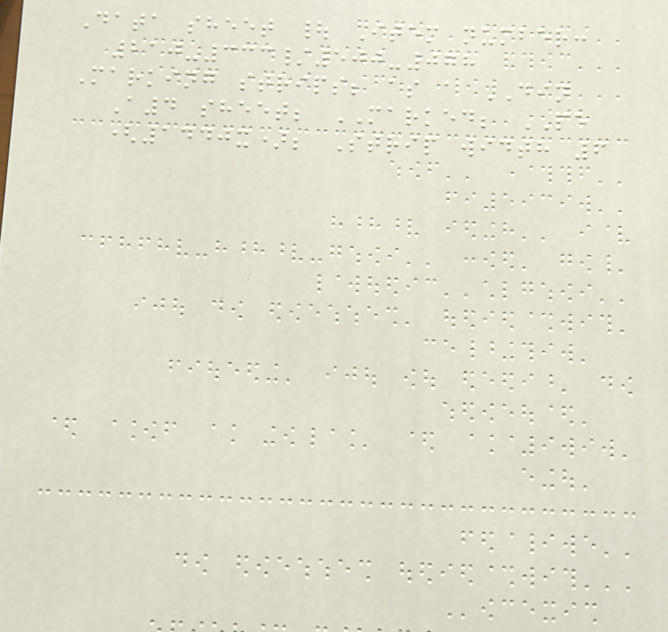Data sheet | Item number:
210-333/500-078
Marking strips; as a DIN
A4 sheet; MARKED; PE
(1440x); Strip width 6
